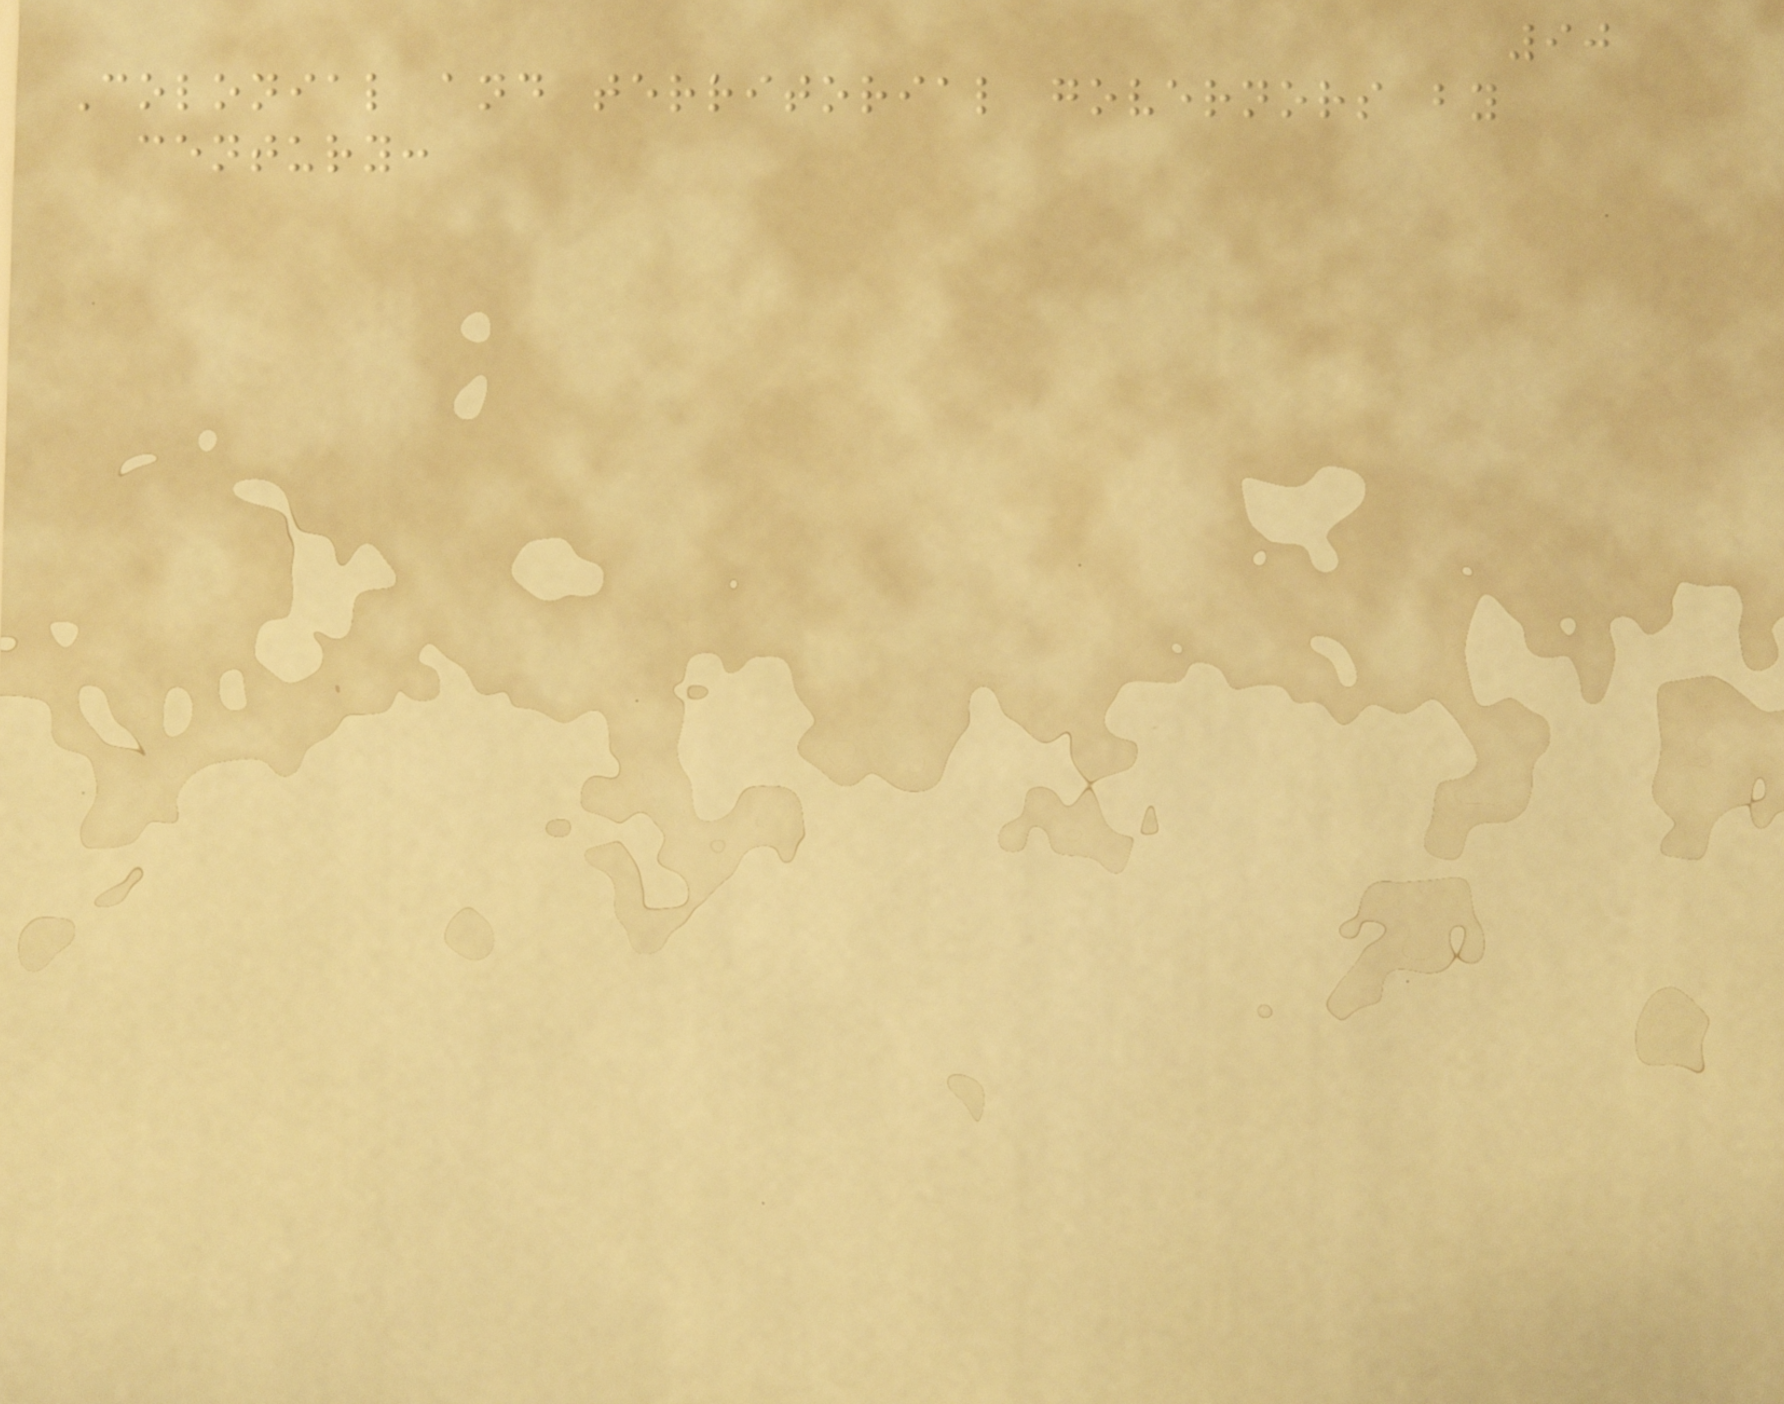90
Colonial and territorial governors by
century:
